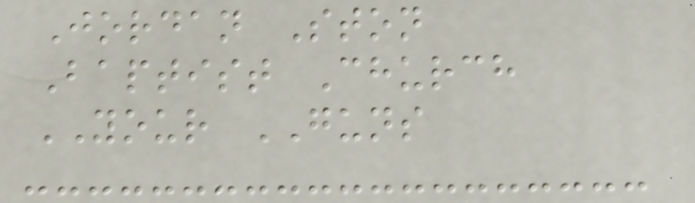Jordan Ston
Baptist Church
YOUR GUNS
